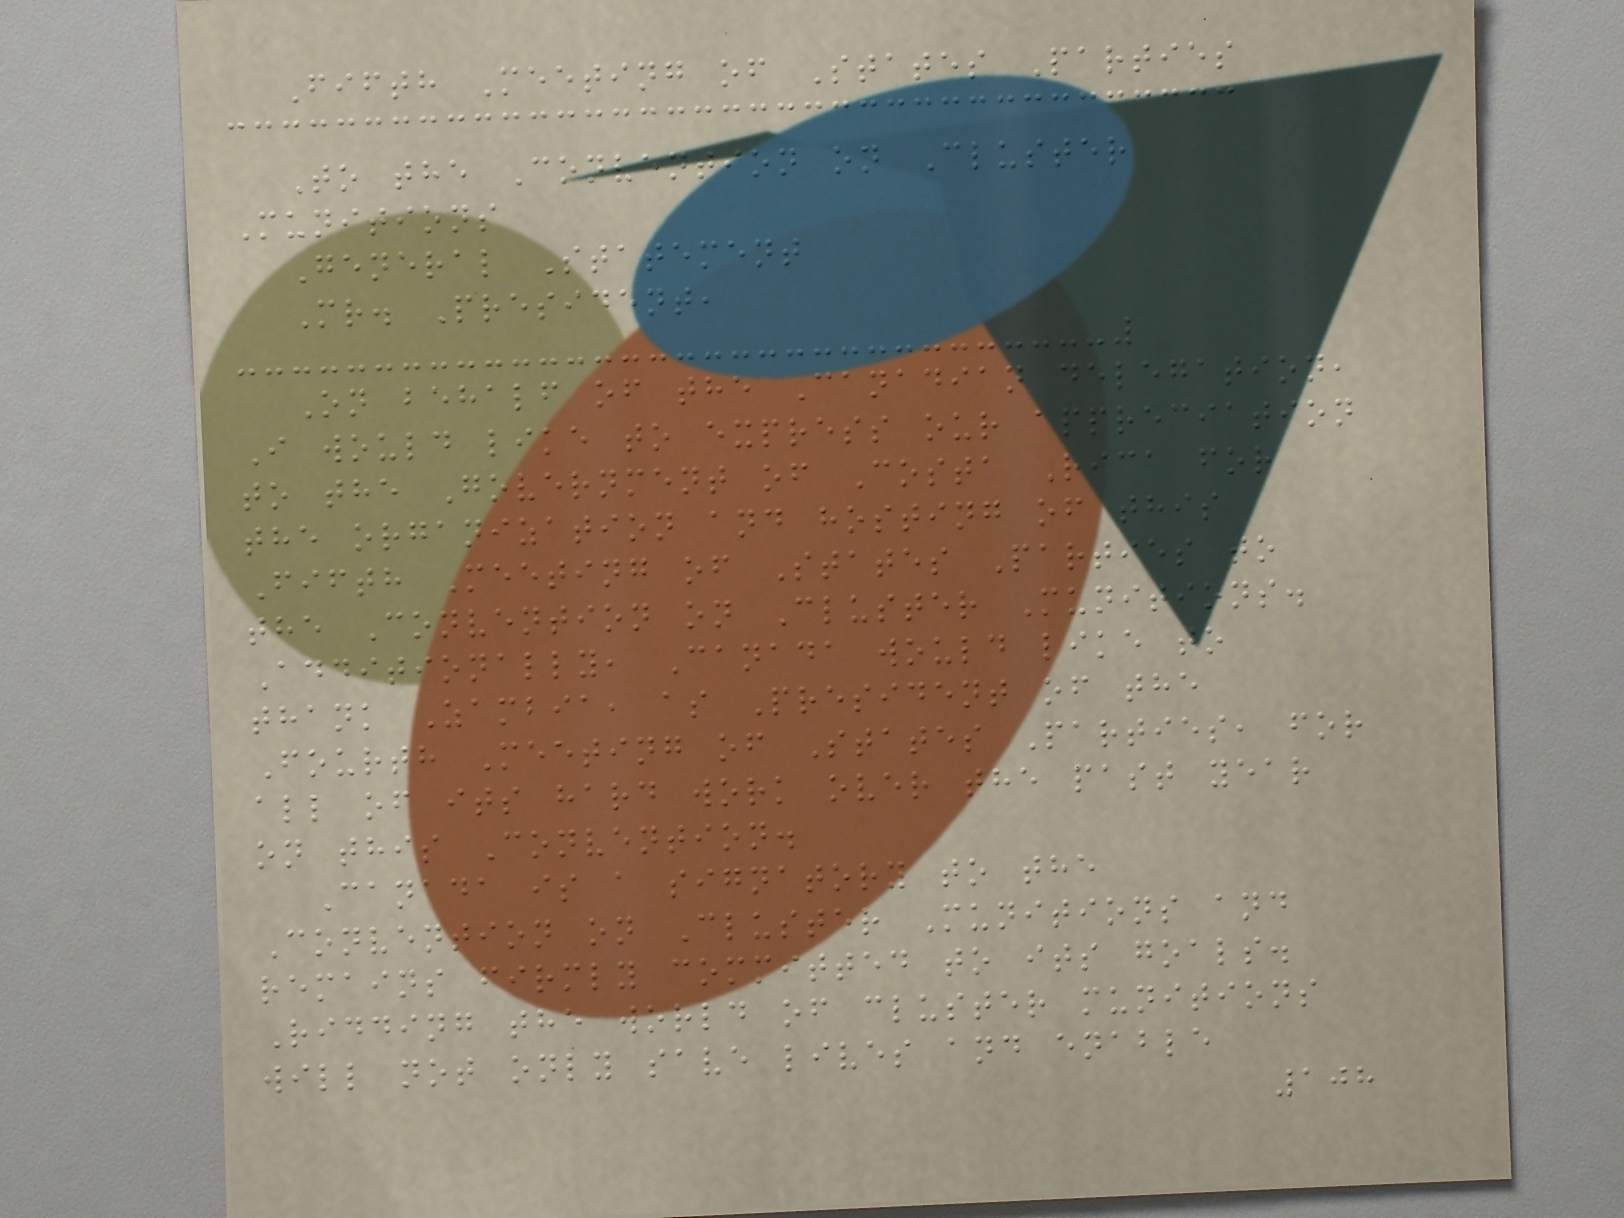Fifth Meeting of States Parties
To the Convention on Cluster
Munitions
General Statement
Mr. President,
On behalf of the Canadian delegation,
I would like to express our appreciation
to the Government of Costa Rica for
the organization and hosting of this
Fifth Meeting of States Parties to
the Convention on Cluster Munitions.
Additionally, Canada would like to
thank Zambia, as President of the
Fourth Meeting of States Parties, for
all of its hard work over the past year
on this Convention.
Canada is a signatory to the
Convention on Cluster Munitions and
remains firmly committed to its goals.
Ridding the world of cluster munitions
will not only save lives and enable
108
